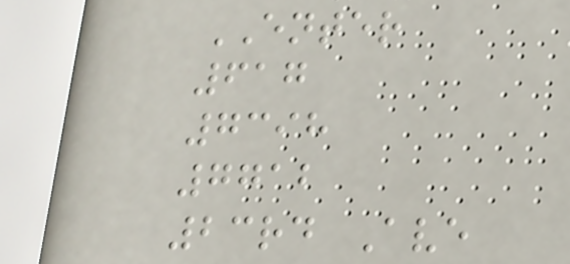ENTER
617
7398
7712
23rd Ave
